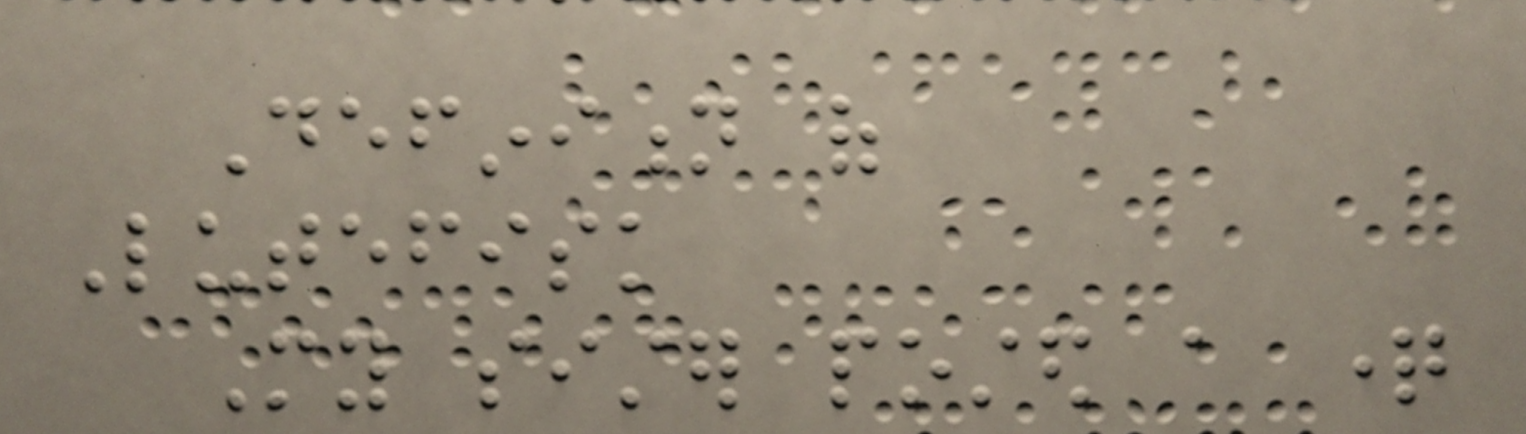Definition of
Lutefisk
My sister posted a question
